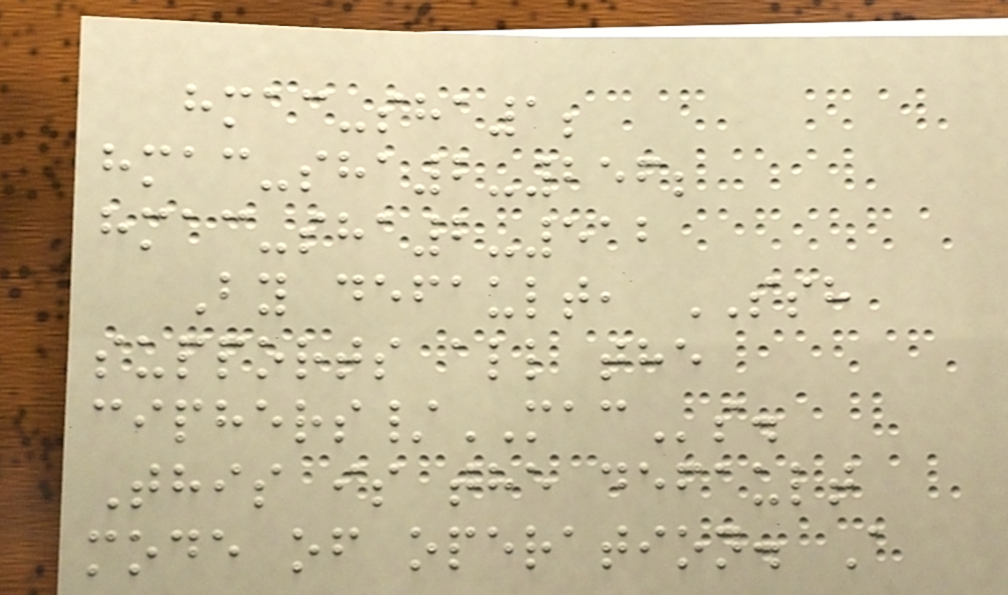hmac-sha1;
hmac-sha2-256;
hmac-sha2-512
By default, SSH
supports all the
ciphers/MACs.
This is the default
mode of operation. A
